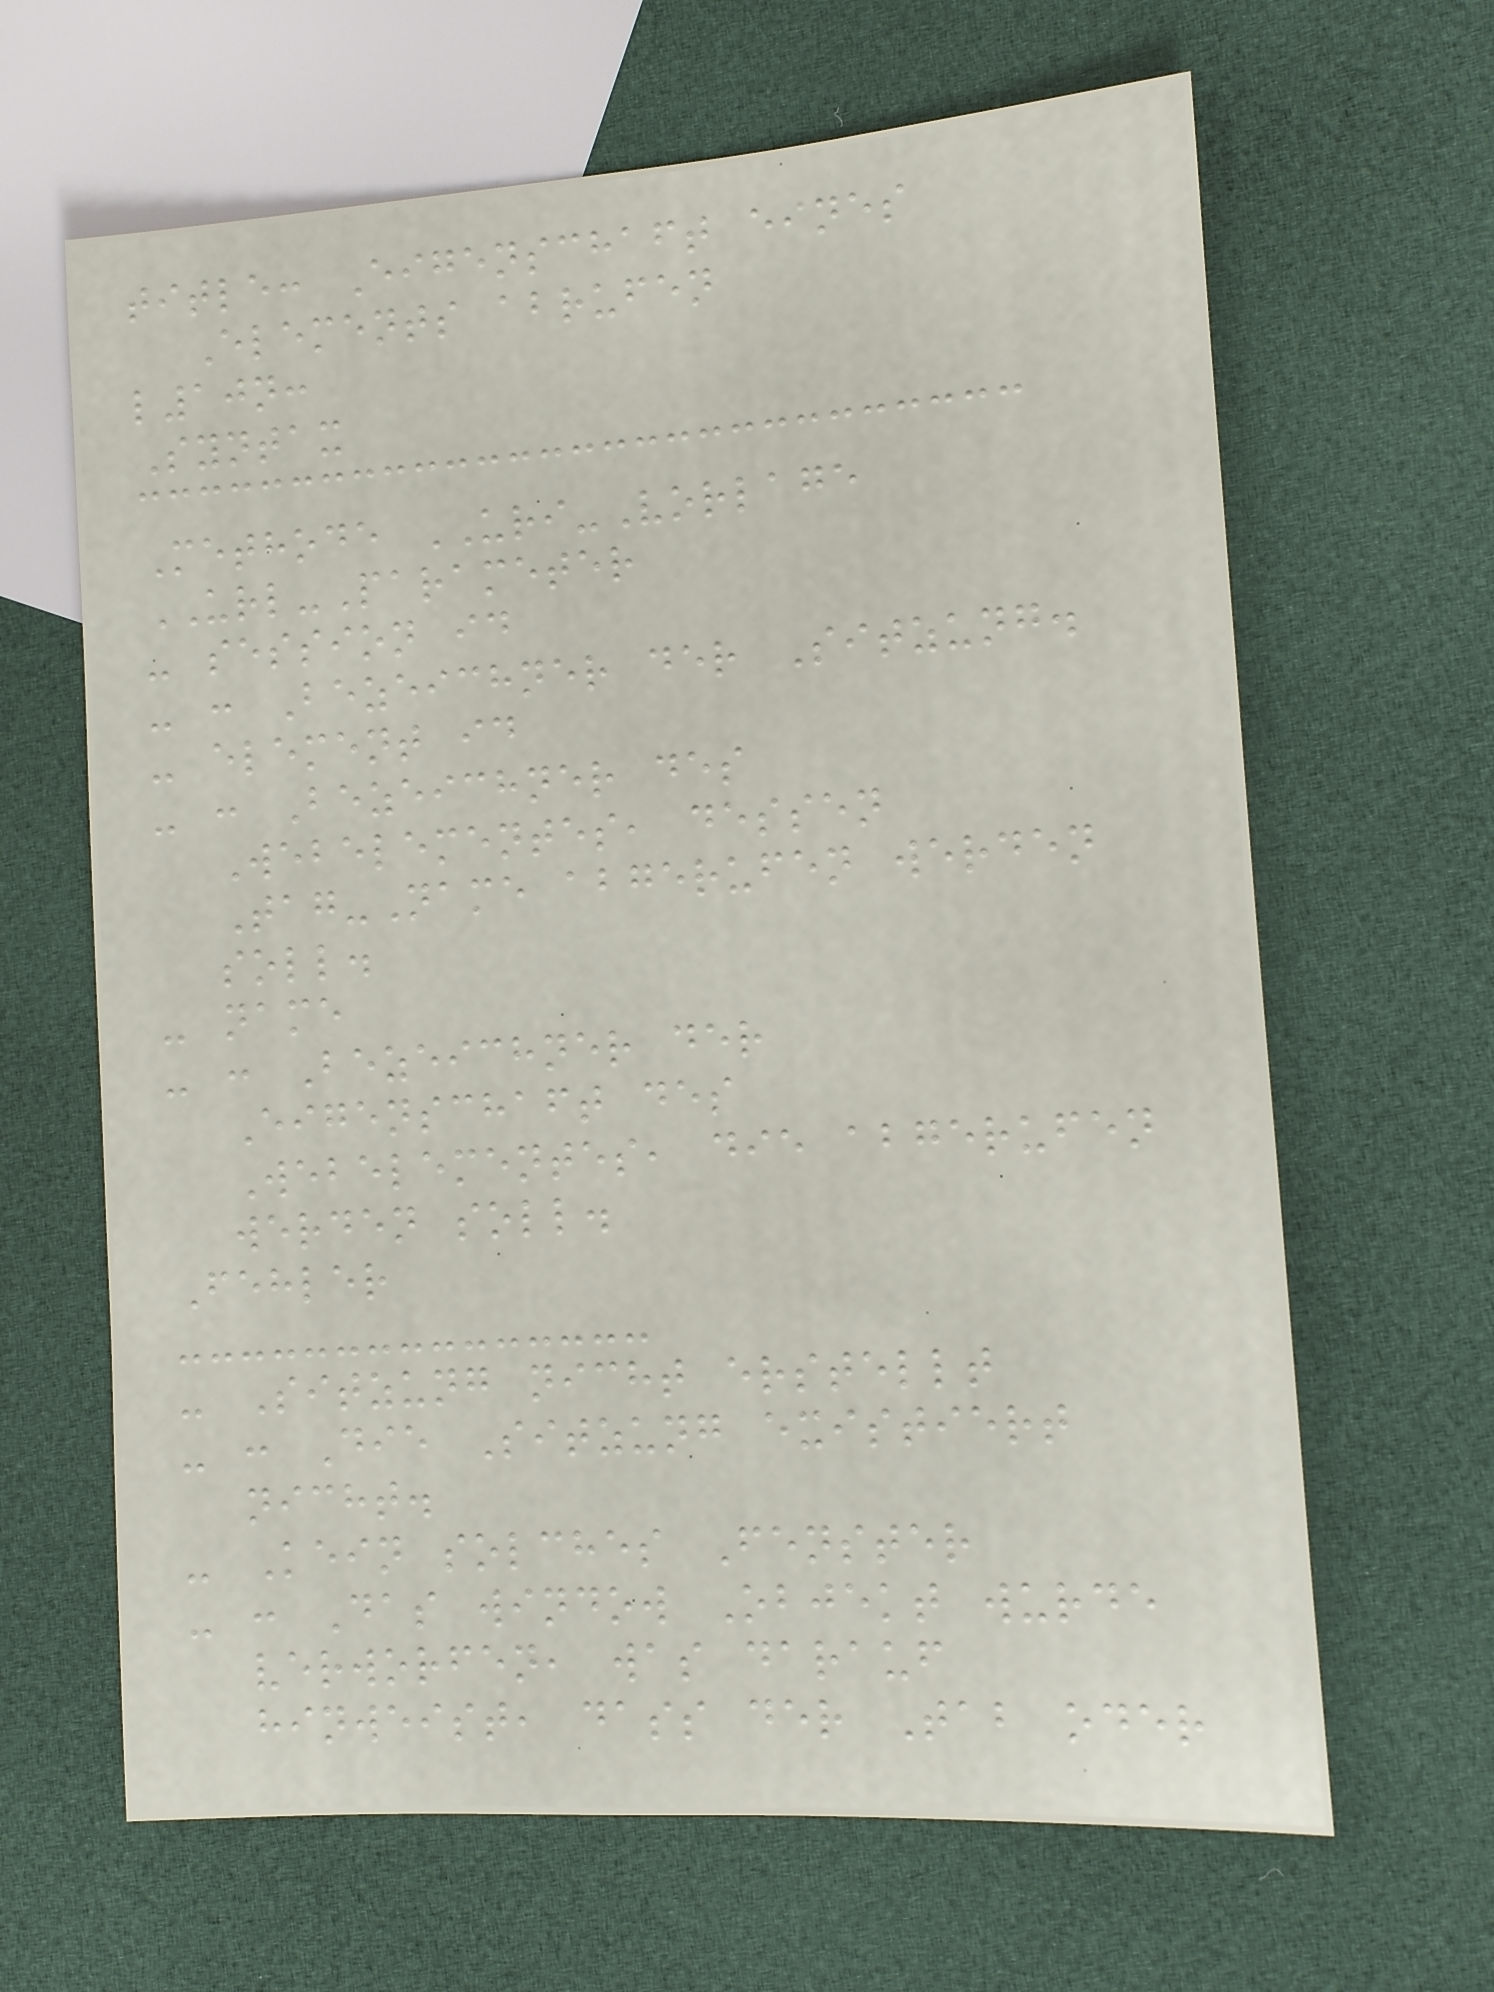title: Eigenschaft eines
Elements abrufen
l10n:
Syntax
Methode URI-Vorlage
URL-Parameter
- session id
- : Bezeichner der Sitzung.
- element id
- : Bezeichner des
Webelementes, dessen
Tag-Name abgerufen werden
soll.
- name
- : Bezeichner der
Eigenschaft des
Webelementes, die abgerufen
werden soll.
Fehler
- Sitzung nicht erstellt
- : Die Sitzung existiert
nicht.
- Kein solches Fenster
- : Das window Objekt wurde
verworfen, was darauf
hinweist, dass der Tab oder
